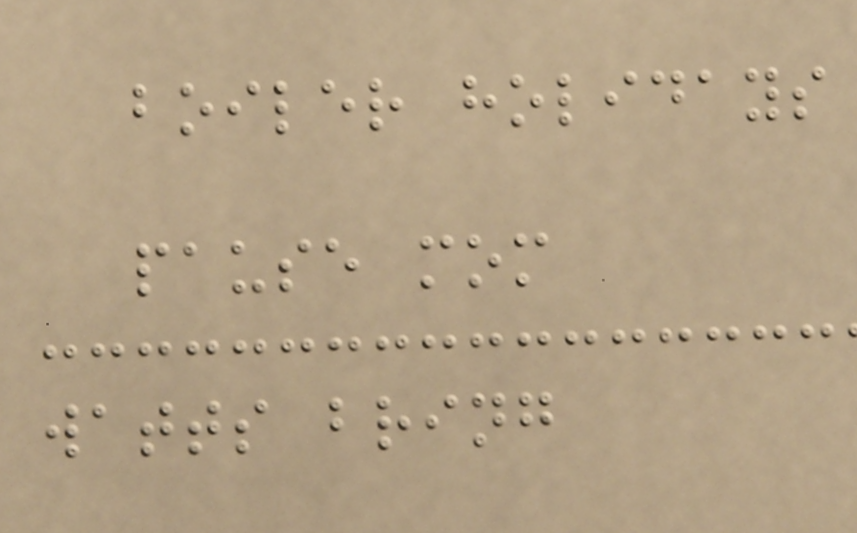boiler holidays
pause mom
watts bring
